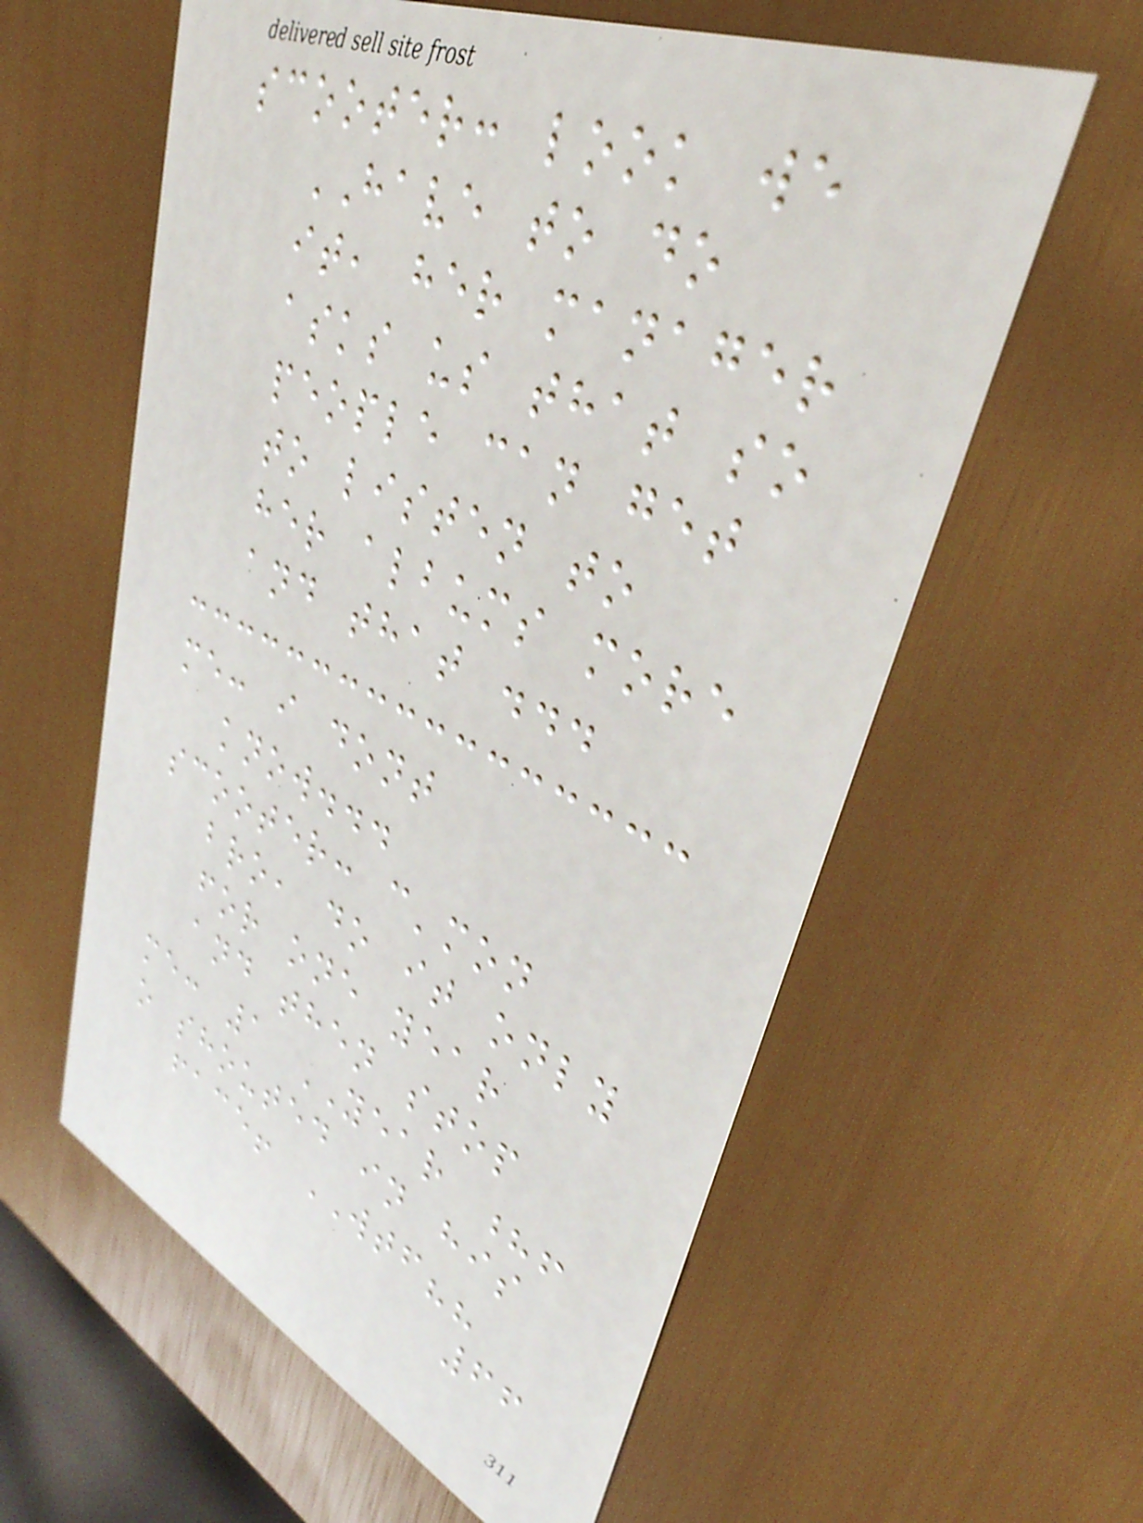scooter: look we
HAVE to do
it, her manager
asks us that so
people can get
to listen to
her albums more
and that ...
me: i dont
know...
scooter: c'mon
bro, do it only
for one year
and then stop
me: 1 YEAR ?!
o shouted in his
face! WTF??
66
